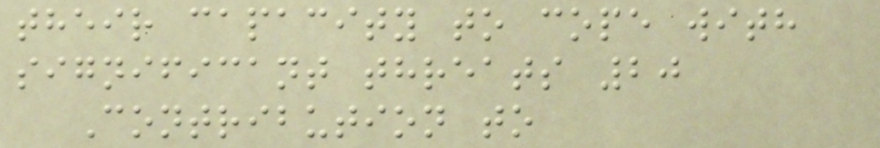their capacity to cope with
significant threats 20
Contribution to
